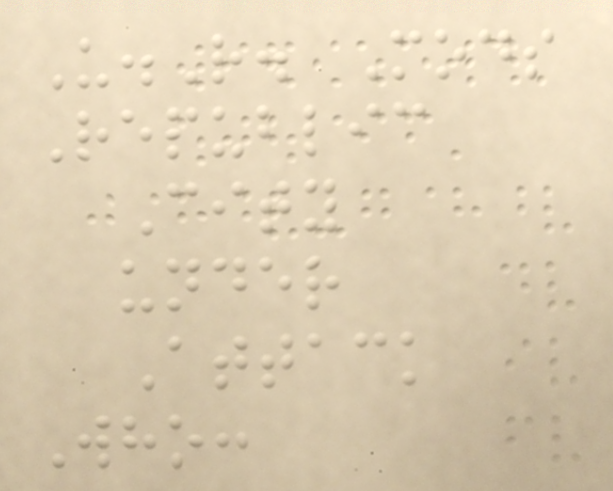U.R. Mods
Republic
City
under
Attack
Who:
